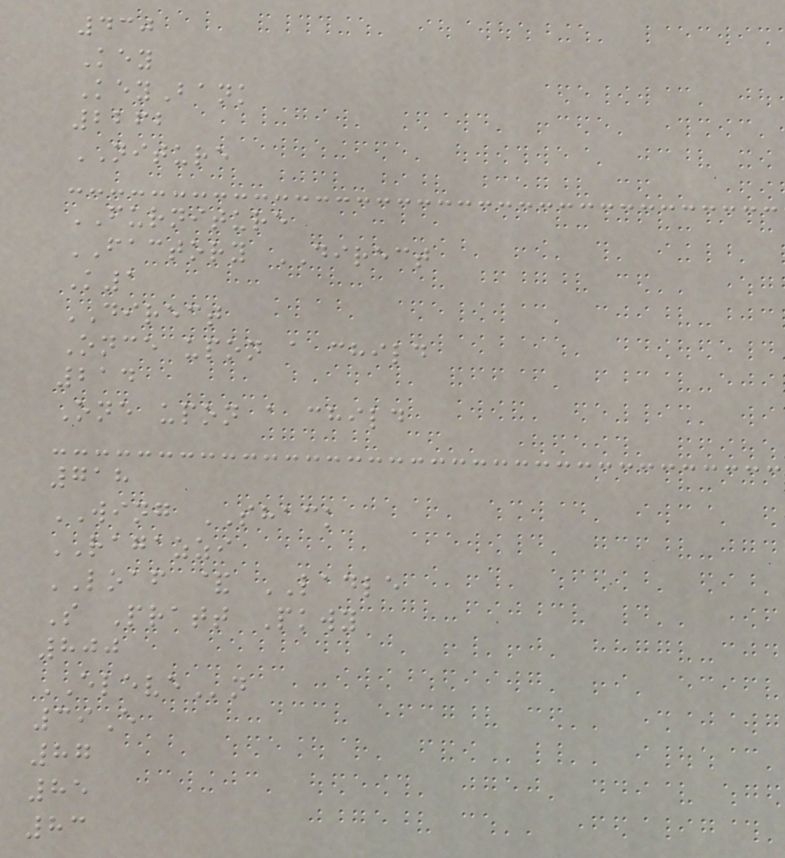430
Key
KeyBank
2262
NITURE
FURNITURE
FACTORY DIRECT
K1
DIRECT
Once upon a child
214
One upon a child
718
WING SHACK
RAGAZZI
LOAF & LADLE
S Pratt Pkwy
800
ELEVEn
39E
87
85
83
